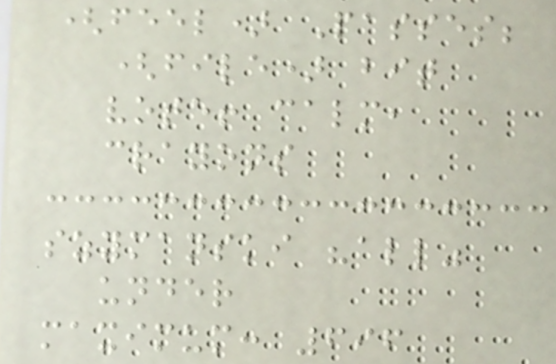(feel) Passes;
(file) bit
vote! calm,
crayons
szymanski "all"
under
maximum: 696
